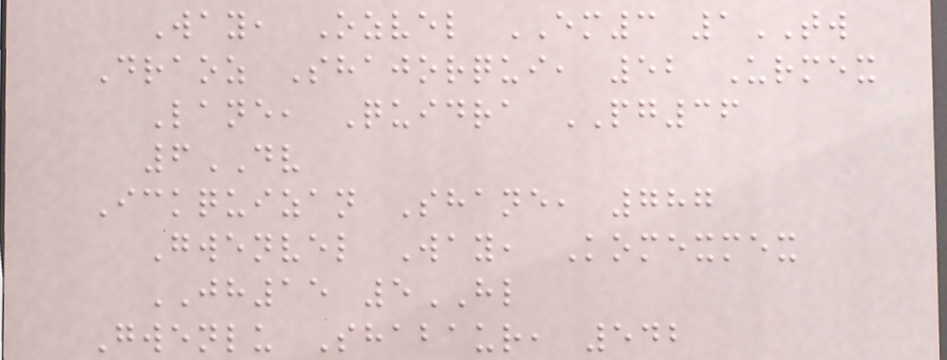Way, Ozvel EM3 1TW
Draoz Shajorqui, 52 Urmex
Lane, Quidra PG36
6DV
Ickquizan Shane, 787
Gwenvel Way, Komexmex
JH15 5HL
Gwenlu Shabaur, 542
